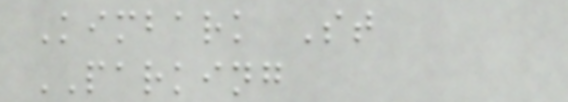Kimbark St
PARKING
